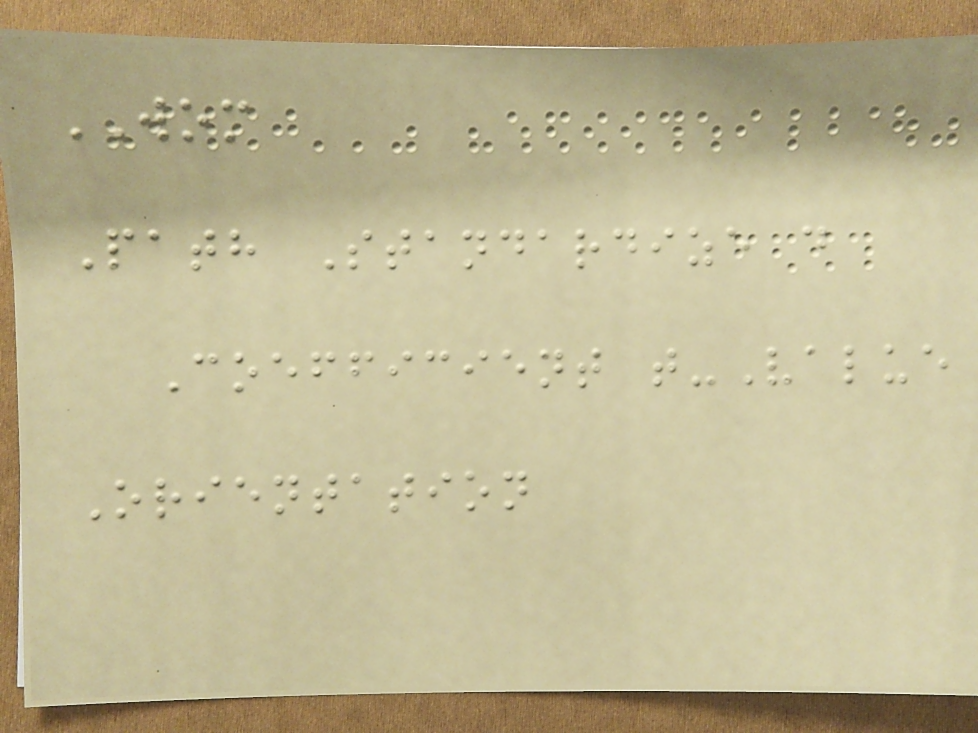WOM
Path Standardize d
Coefficient t-Value
Orientation
